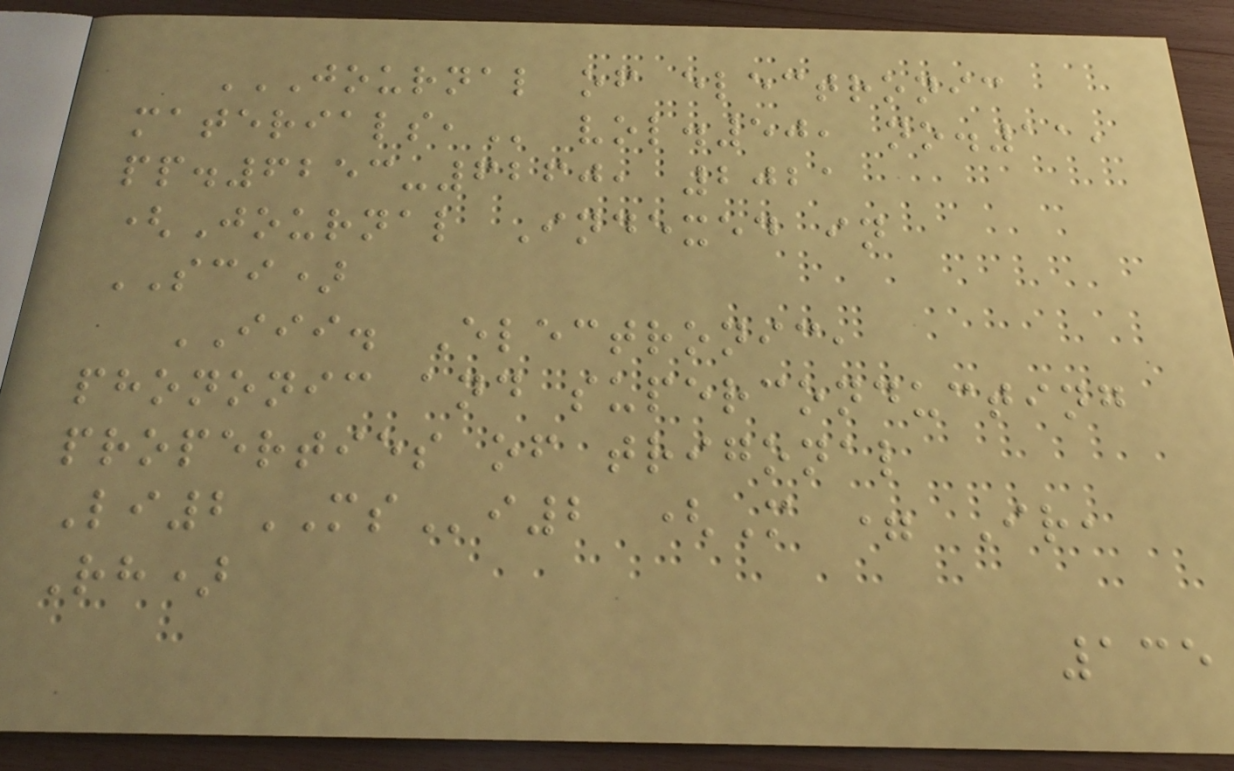JOURNAL OF ELECTRONIC
MATERIALS, vol.50, no.11,
pp.6253-6260, 2021
(Journal Indexed in
SCI)
III. Electronic,
phononic and superconducting
properties of trigonal
Li2MSi2 (M = Ir,
Rh)
135
